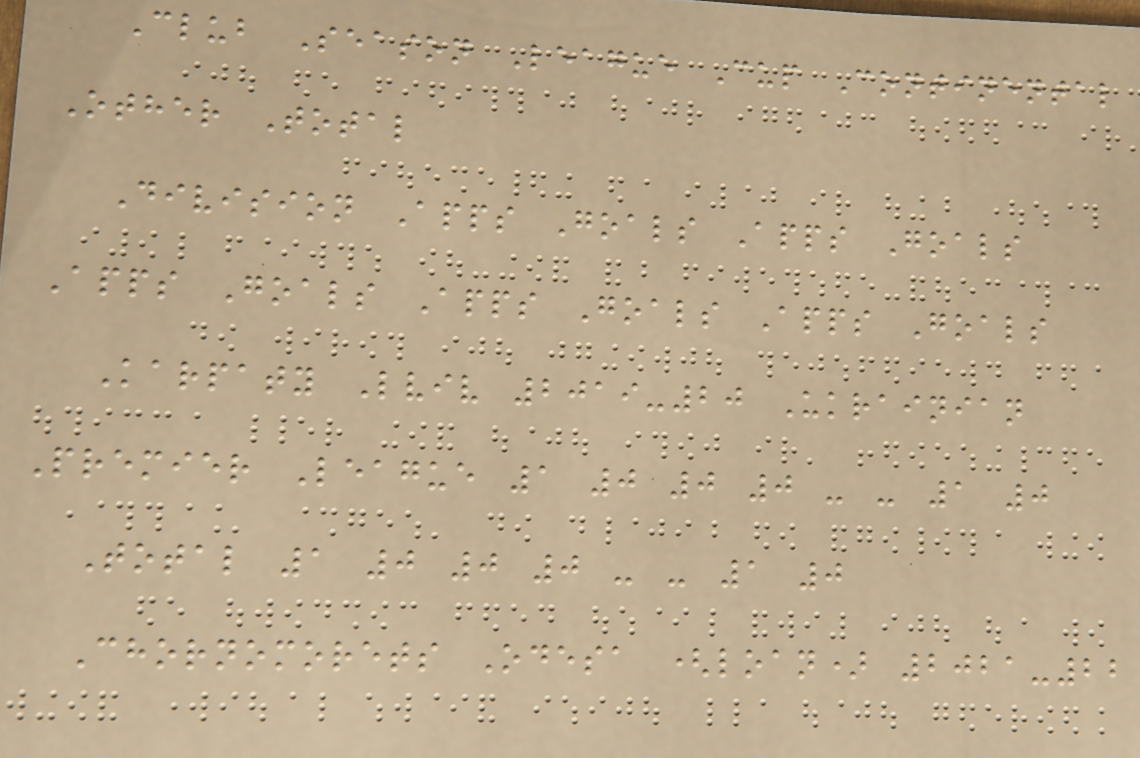Club Season League Cup Continental
Other Total
Division Apps Goals Apps Goals
Apps Goals Apps Goals Apps Goals
Karpaty Lviv 2019-20 Ukrainian
Premier League 1 0 0 0 - - 1 0
Total 1 0 0 0 - - 1 0
Chornomorets Odesa (loan) 2021-22
